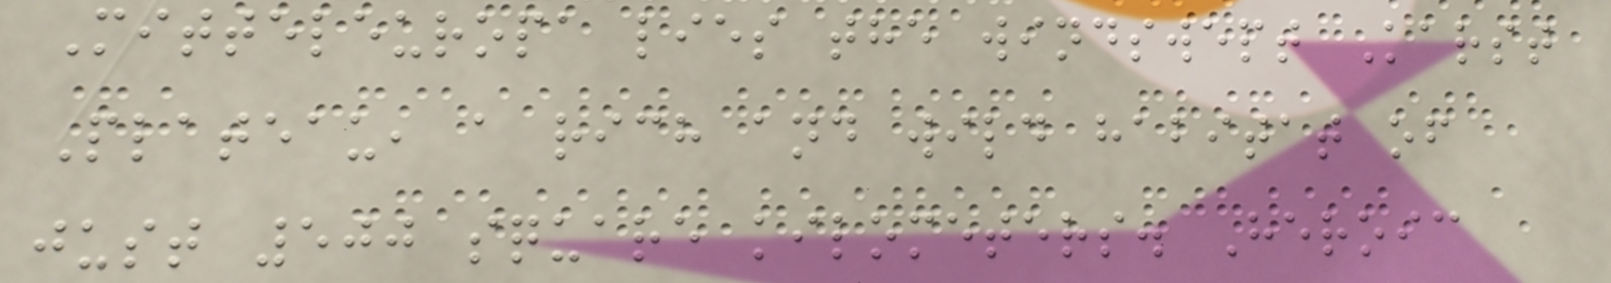Mitteleuropa lies the windswept Karst
Plateau, a rich and wild habitat of
just 500 square kilometers. Heroic
